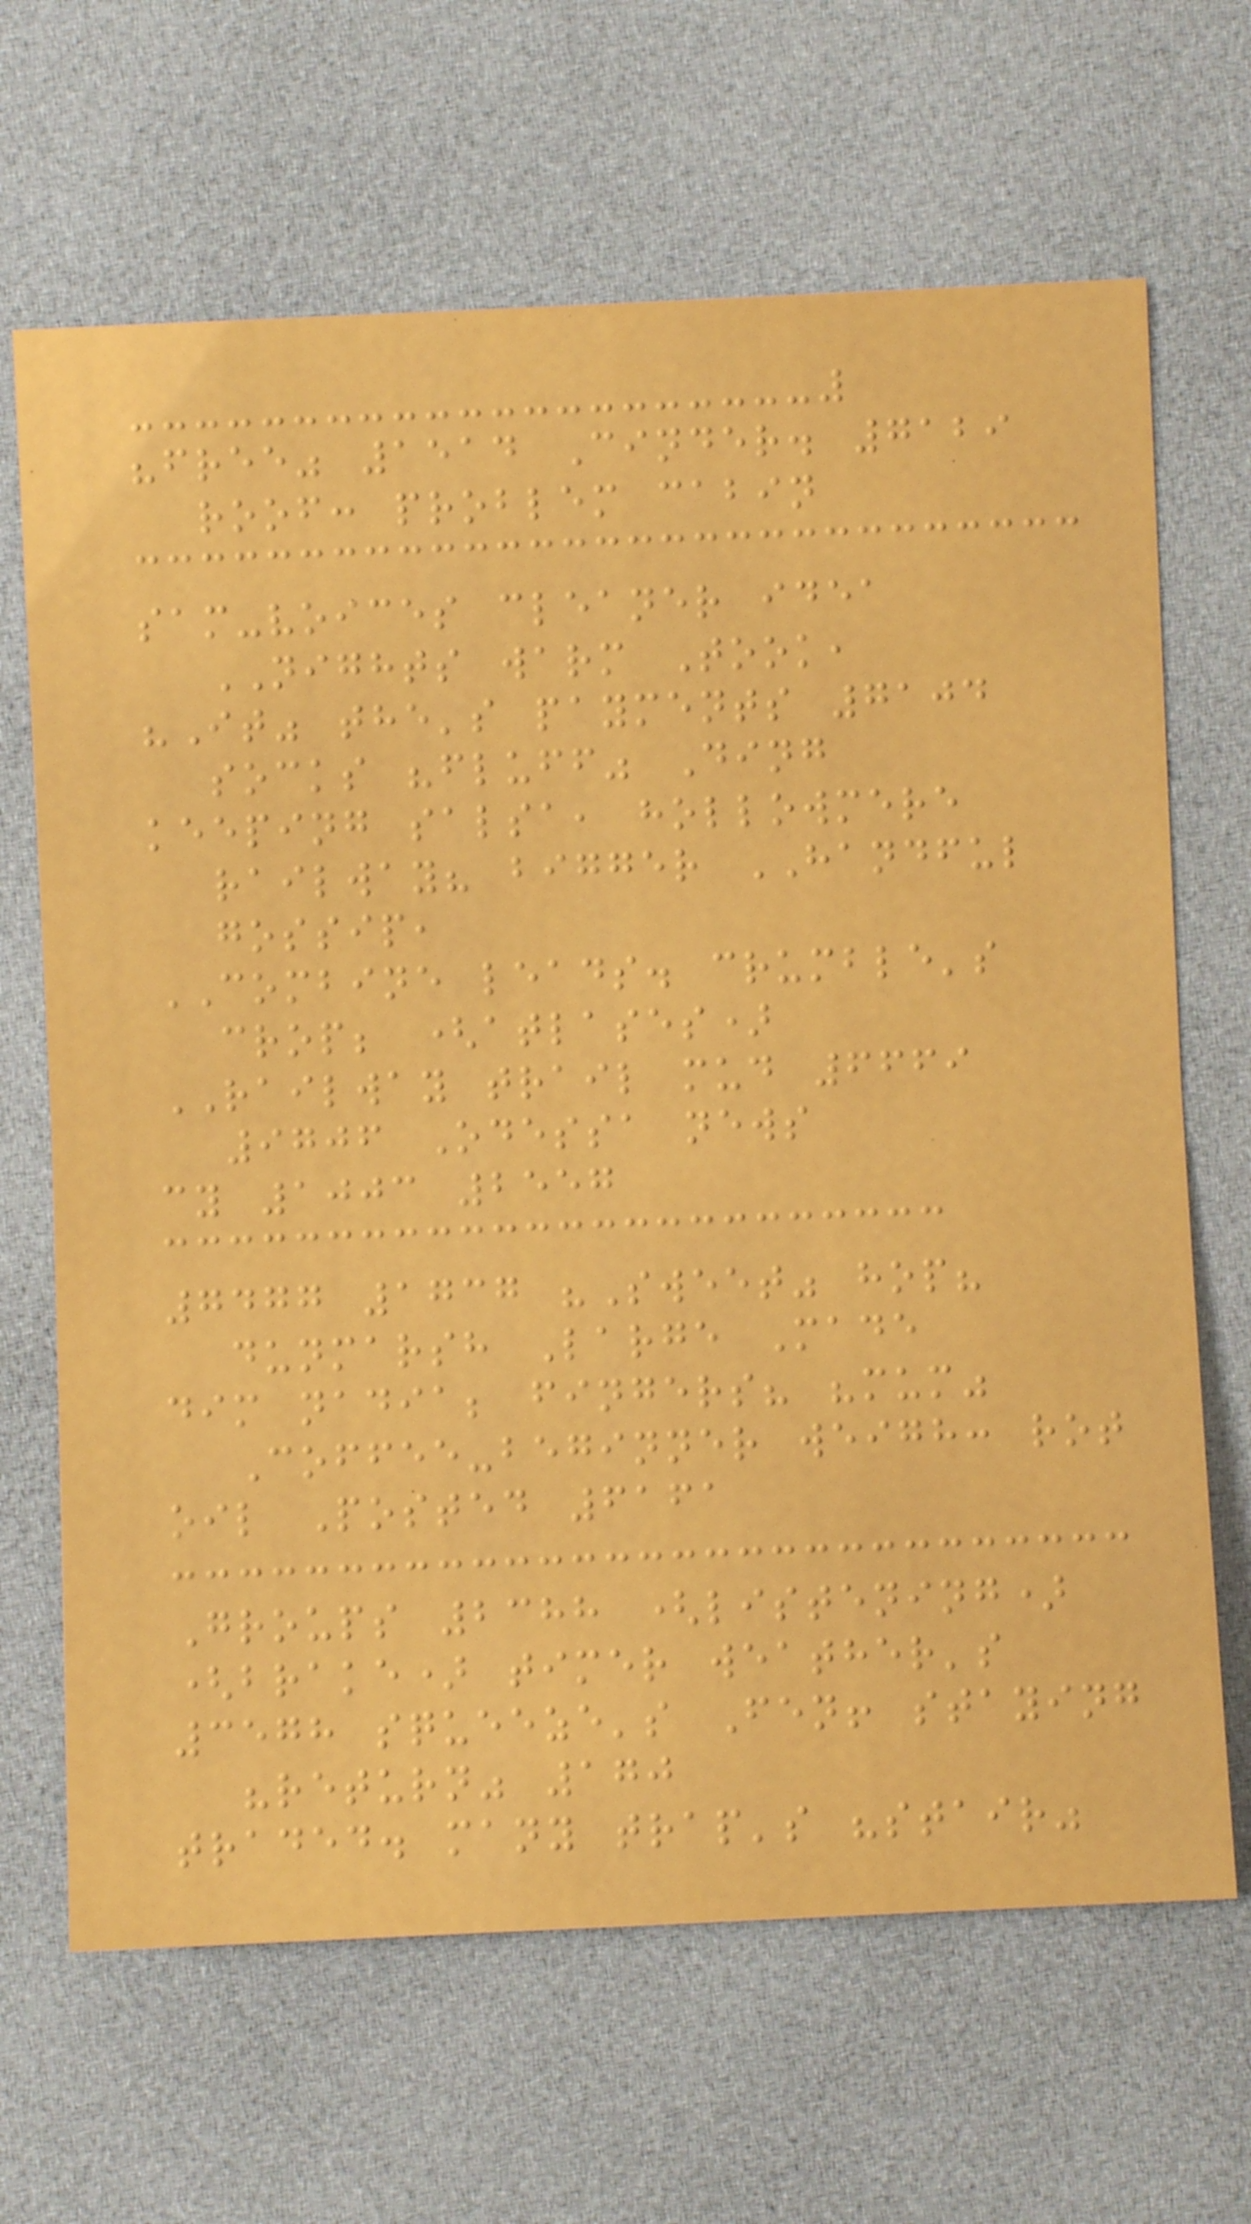"free" 1514 Cinder. 7129
roof: problem cabin
sam-voices cleaner idea
NIGHTS warm Took,
"It" the's payments 7104
socks "fluff" Ding
keeping salsa, hollowmere
railway? bigger HANDFUL
gossip,
COMBINE leads. crumble's
crop; (atlases)
RAILWAY trail mud 6669
9706 Odessa news
cy 1003 2557
7477 1737 "Sweet" hop?
dunmarsh Large Made
dim nadia; fingers? "mum"
Coffee-beginner weigh: rot
oil Posted 6161
Groups 2388 (listening)
(brake) timer weather's
3578 squeeze's Fen! staying
"return" 170
traded. many trap's "stair"
